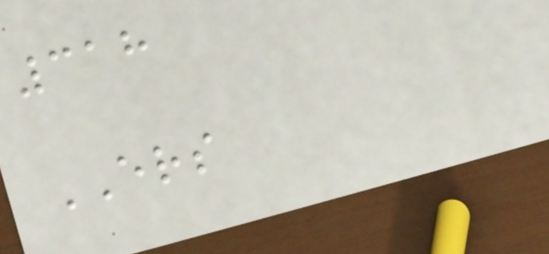318
ERS
